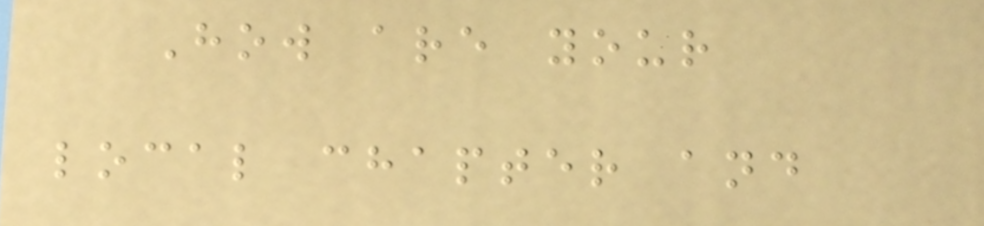How are your
local chapter and
